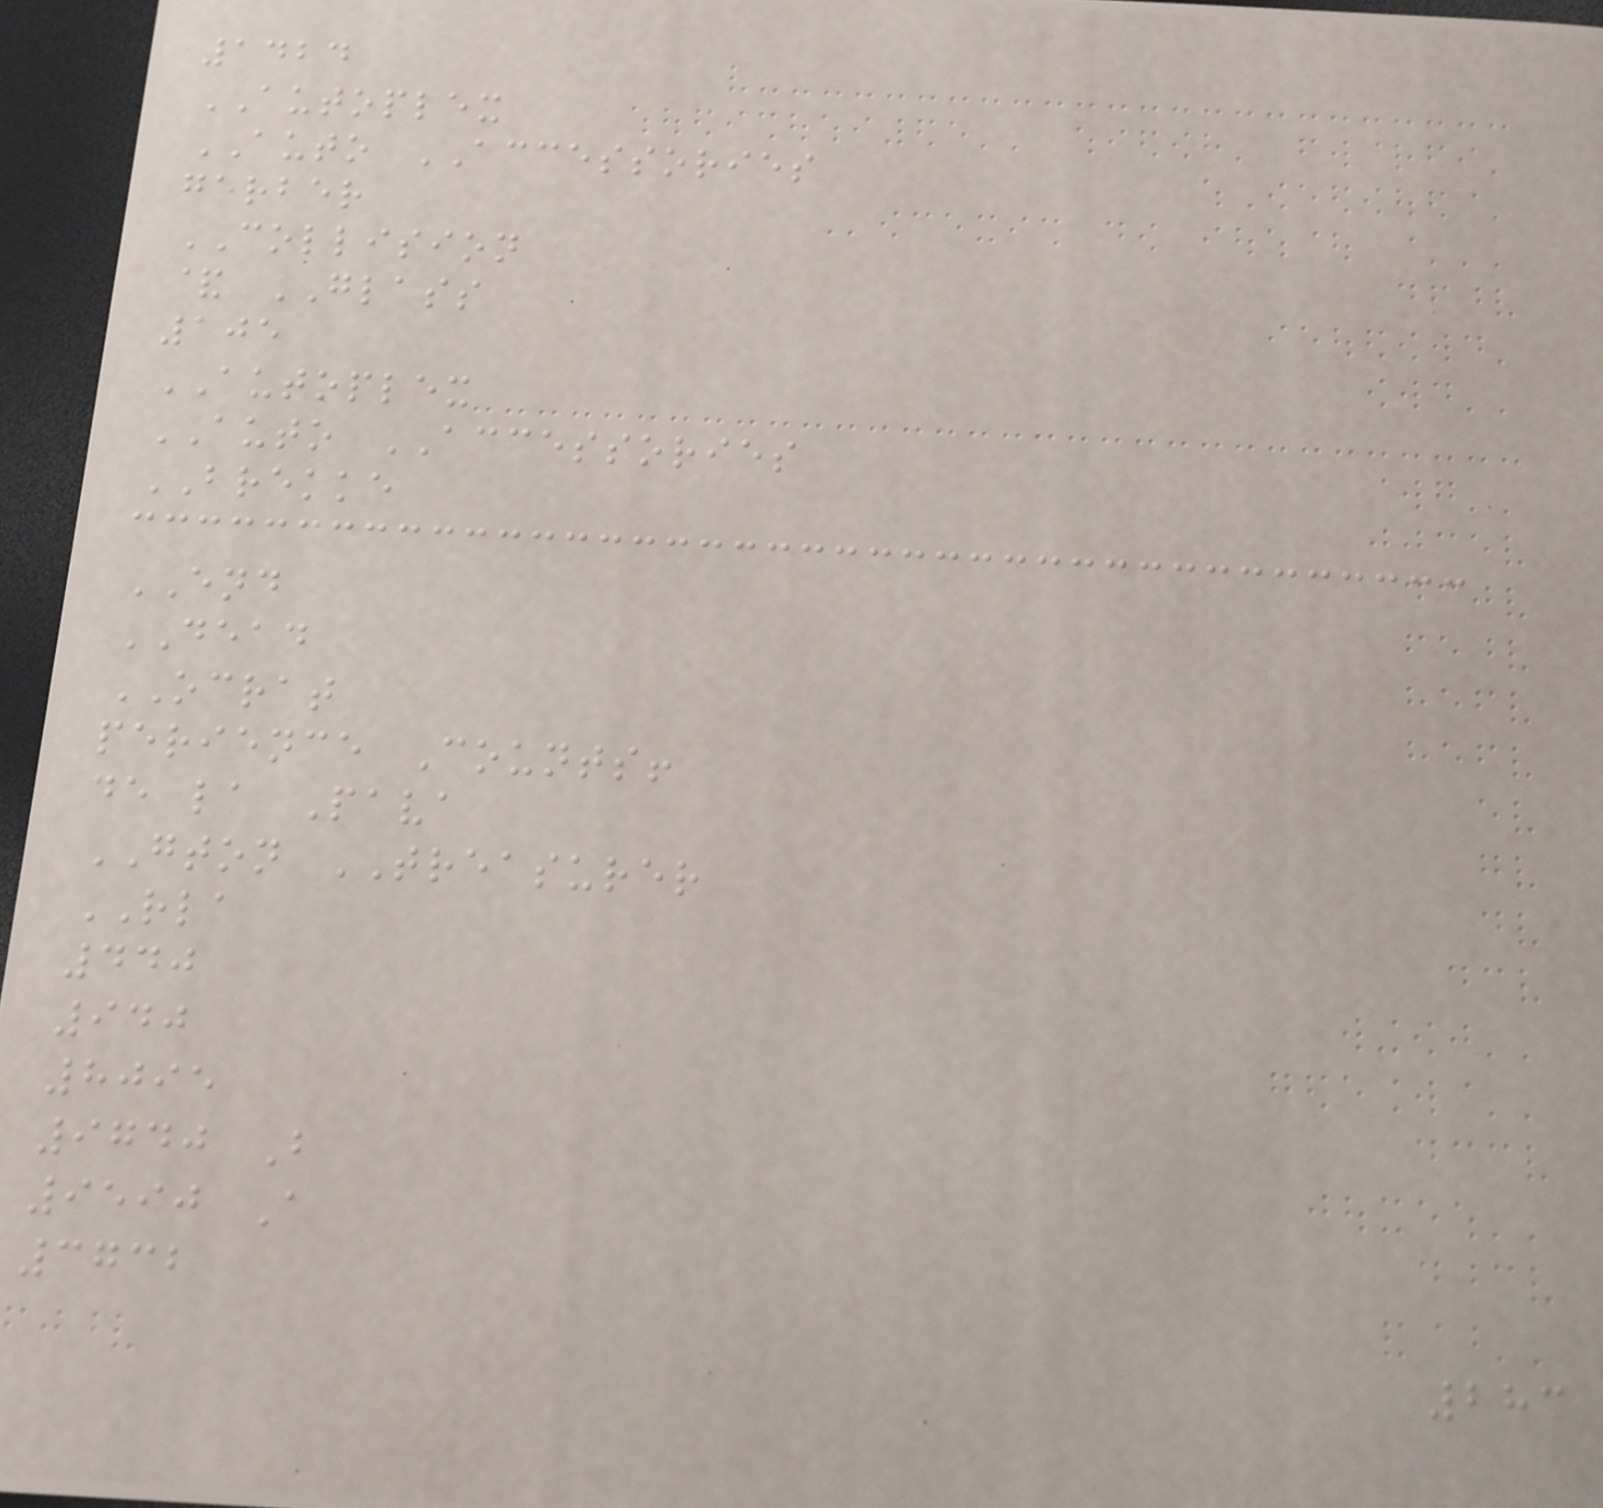1424
AUTOPLEX
AUTO ACCESSORIES
gerber
COLLISION
& GLASS
105
AUTOPLEX
AUTO ACCESSORIES
BREKKE
END
DEAD
OCRAT
perience Counts!
de la Pava
GTON TREASURER
RLA
440
940
8095
9740 B
9590 A
3732
283
